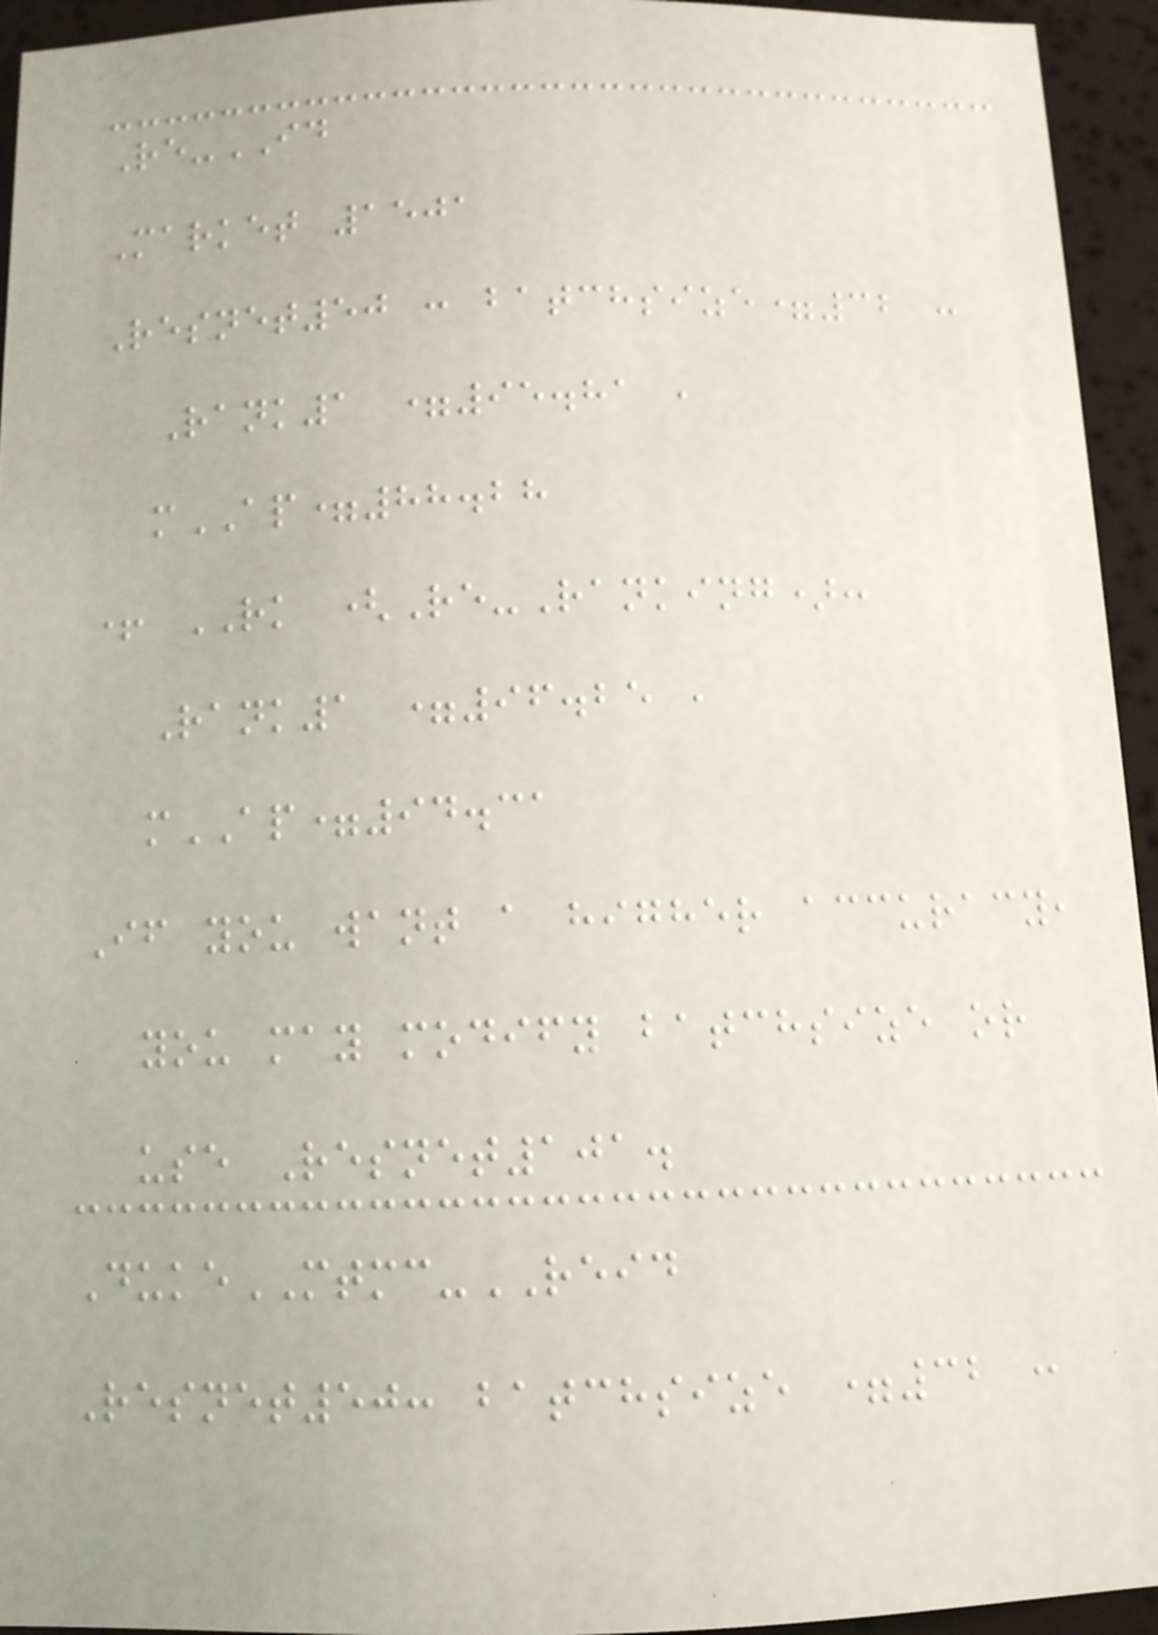Re-ID
Market 1501
Resnet50 : batchsize=32 :
Rank1 =95.81 ,
mAP=88.28
+ RK (Re-Ranking):
Rank1 =96.25 ,
mAP=94.31
If you want a higher accuracy,
you may modify batchsize or
use Resnet101.
DukeMTMC-REID
Resnet50: batchsize =32 :
